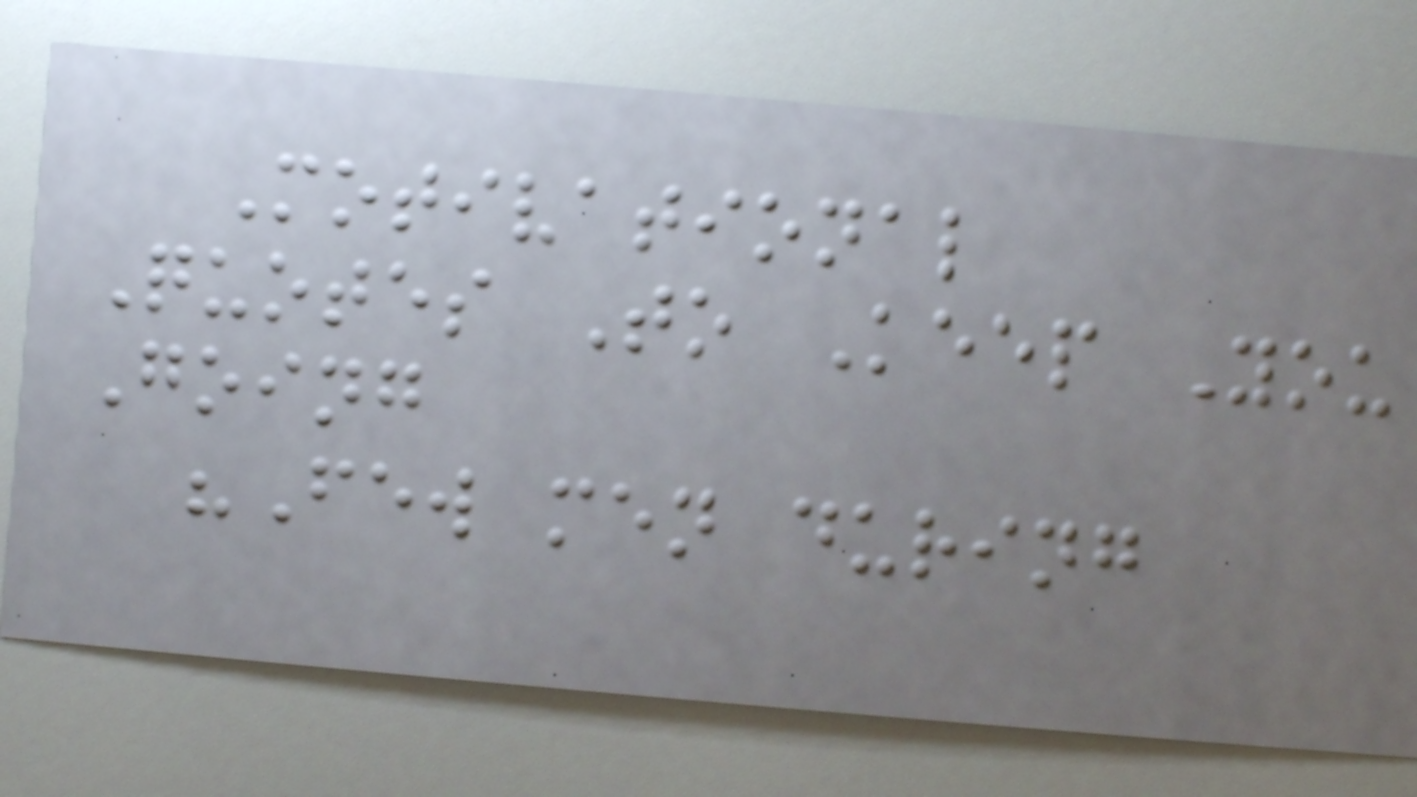Motivational
Quotes To Keep You
Going
"Few men during
